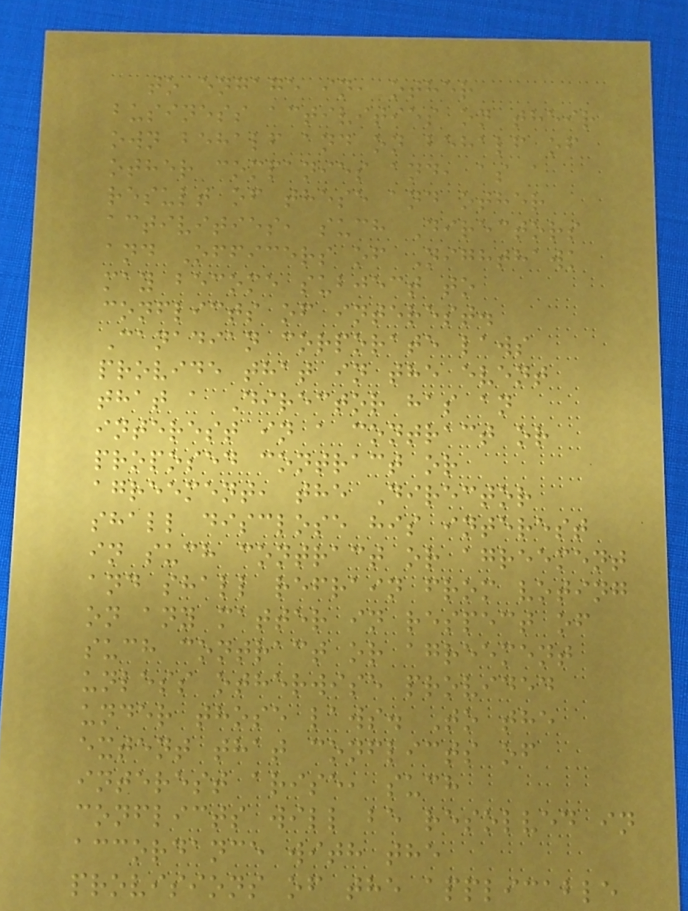to engage in, other
business activities on their
own behalf and on behalf of
other companies and, as a
result of these and other
activities, such Directors
and Officers of Nighthawk
may become subject to
conflicts of interest.
Canadian corporate laws
provide that in the event
that a Director has an
interest in a contract or
proposed contract or
agreement, the Director
shall disclose his interest
in such contract or agreement
and shall refrain from voting
on any matter in respect of
such contract or agreement
unless otherwise provided
under those laws. To the
extent that conflicts of
interest arise, such
conflicts will be resolved in
accordance with the
provisions of the applicable
